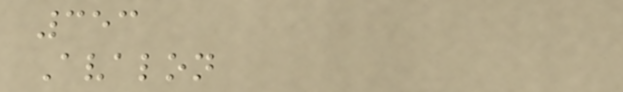353
Avalon
